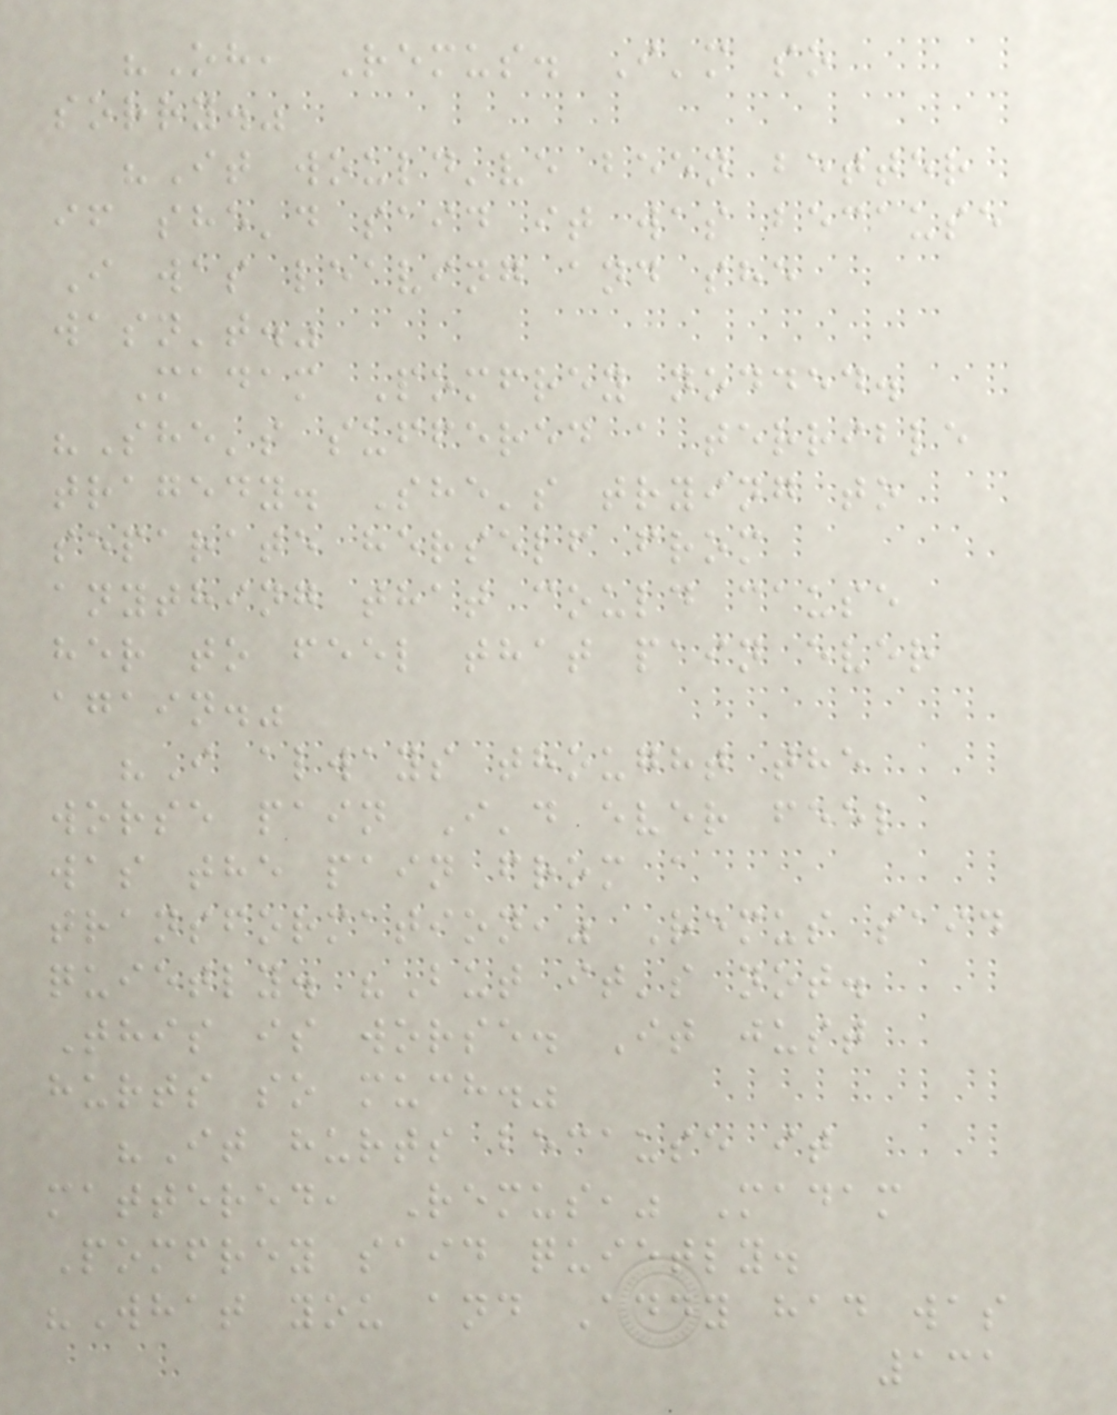"Oh, Remus. I'm so
sorry."
"It would've been better
if she'd said it was because
I was leaving and she
wasn't."
Madam Pomfrey nodded.
"She's suffered a terrible
tragedy. She's trying to
separate herself from
anything that could cause
her to feel that pain ever
again."
"I always thought the
worse pain I'd ever feel
was the pain from a
transformation," Remus said
quietly. "But it's not.
This is worse. It just
hurts so much."
"It hurts because it
mattered, Remus," Madam
Pomfrey said quietly.
"What you and Addy had was
131
